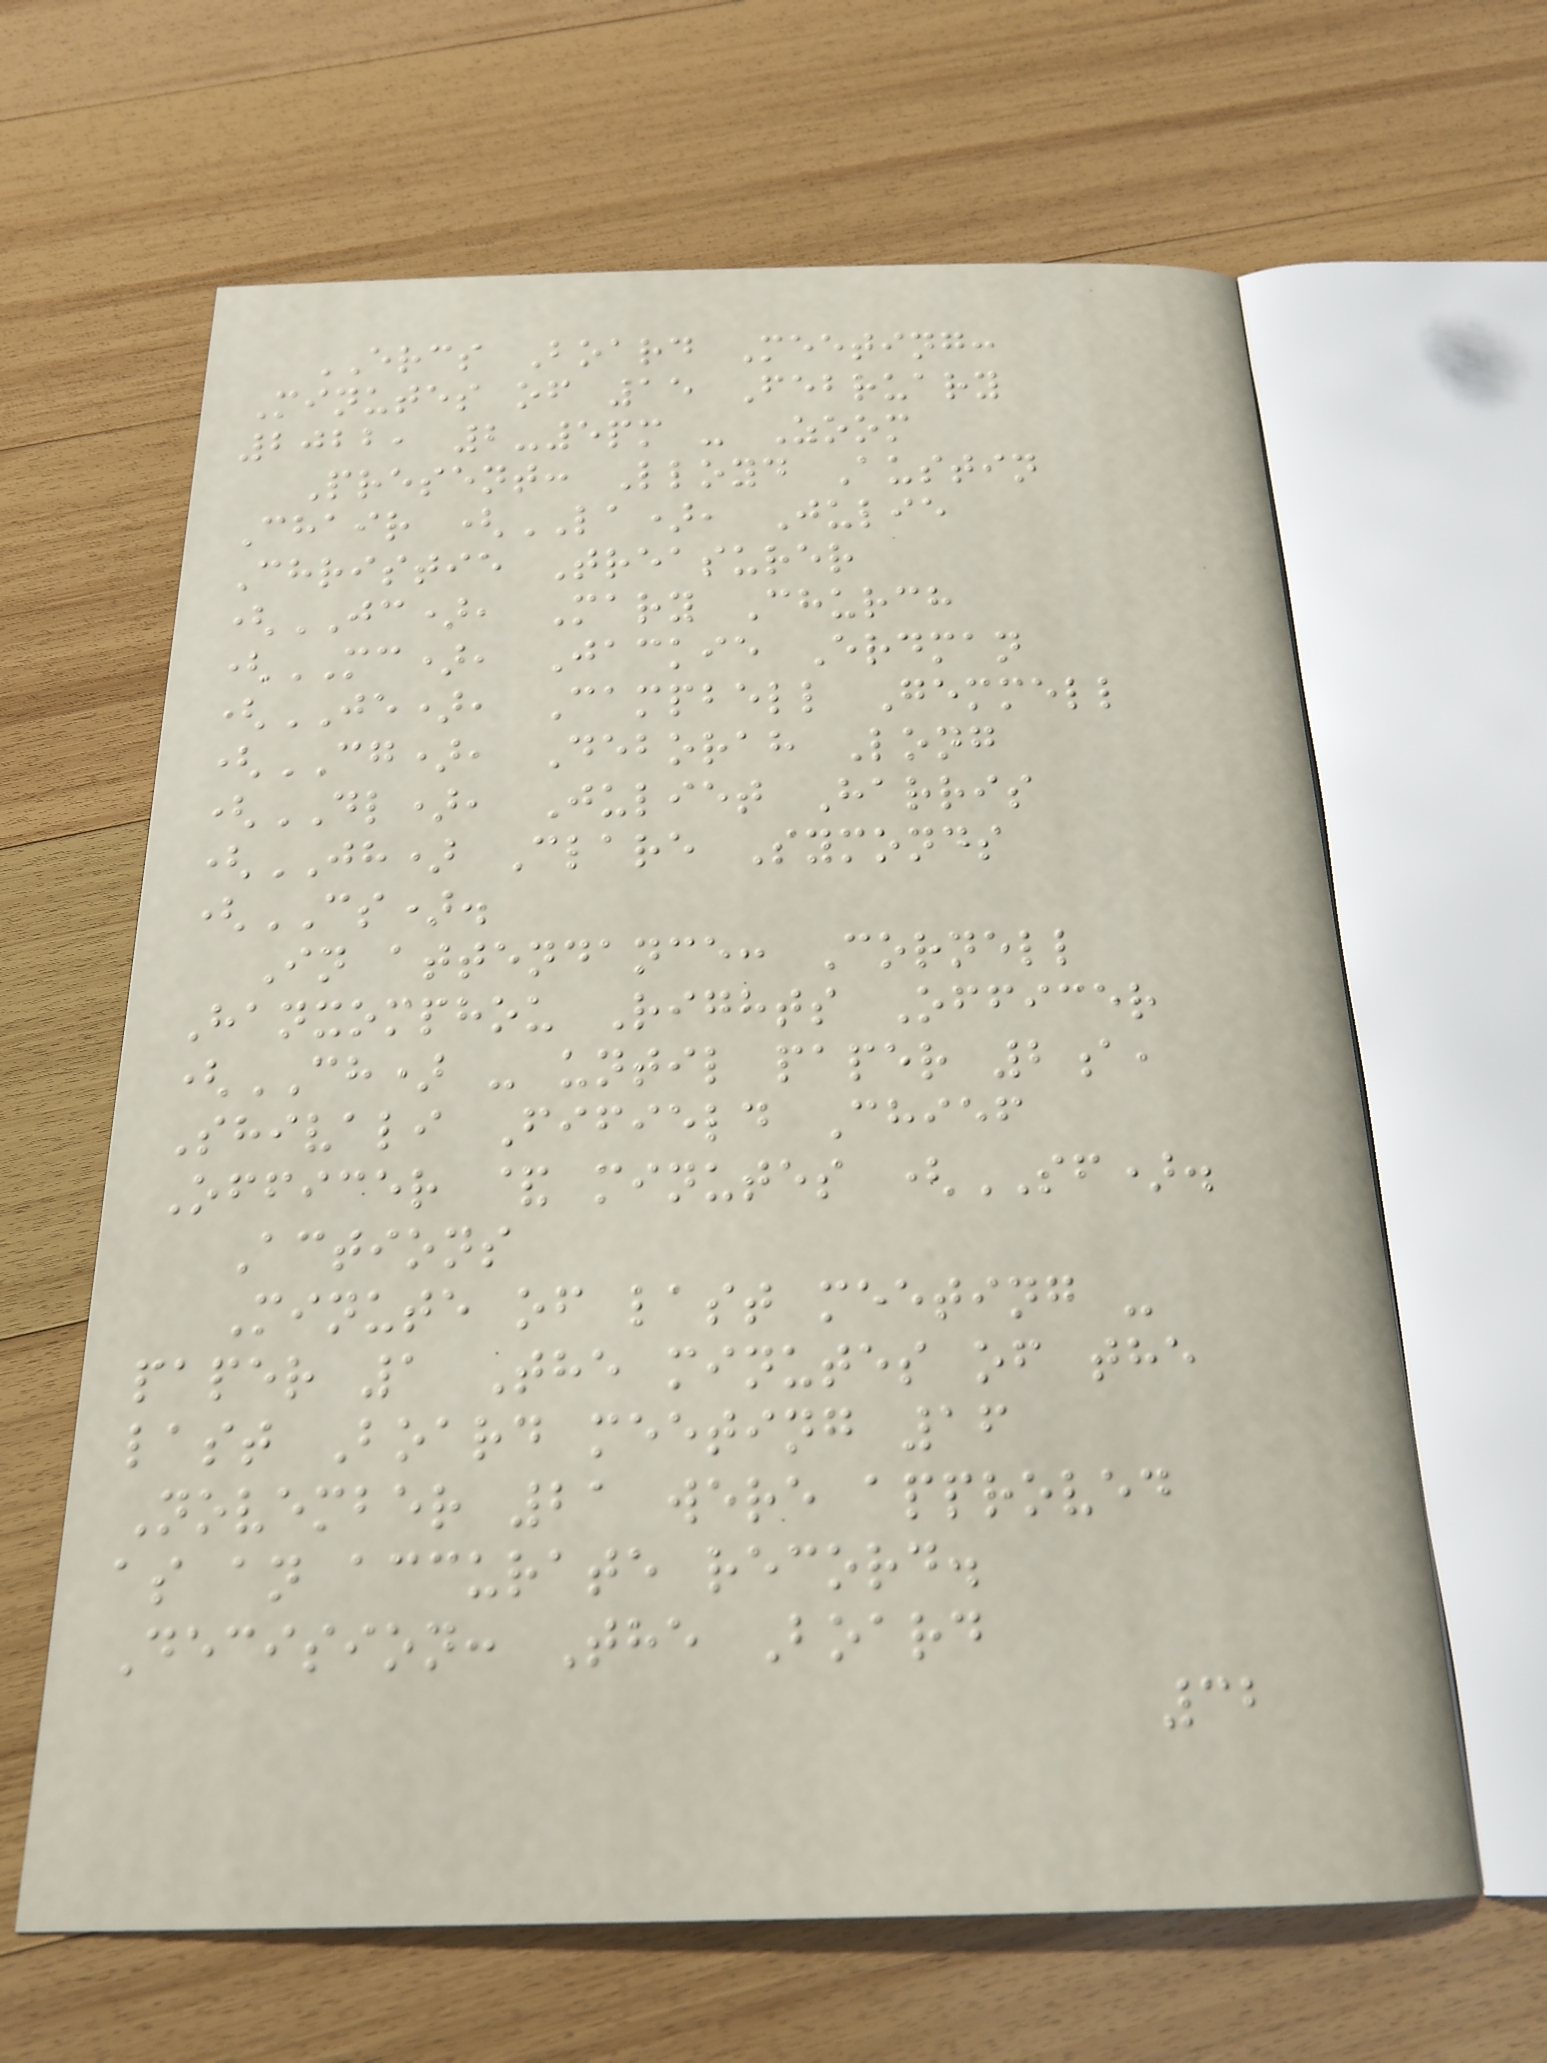ERCS Board Meeting:
Minutes of 15 February
2022, 2-5pm - Zoom
Present: Lloyd Austin
Chair (LA), Julie
Christie Treasurer
(JC), Mary Church
(MC), Jackie Erdman
(JE), Campbell Gemmell
(CG), Deborah Long
(DL), Juliet Harris
(JH) Clare Symonds
(CS).
In attendance: Cornell
Hanxomphou Rights Officer
(CH) - until paper 2a,
Shivali Fifield Chief
Officer & minutes (SF).
Actions
Minute of last meeting -
paper 1 The minutes of the
last Board meeting 16
November 21 were approved
as an accurate record.
Decision: The Board
32
